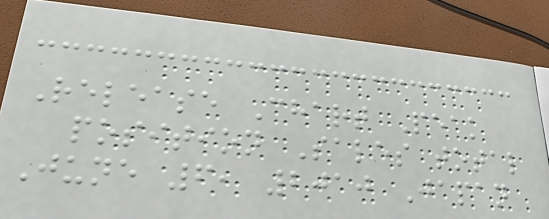Release Chart Peak
position Sales total
June 6, 2010 Japan
